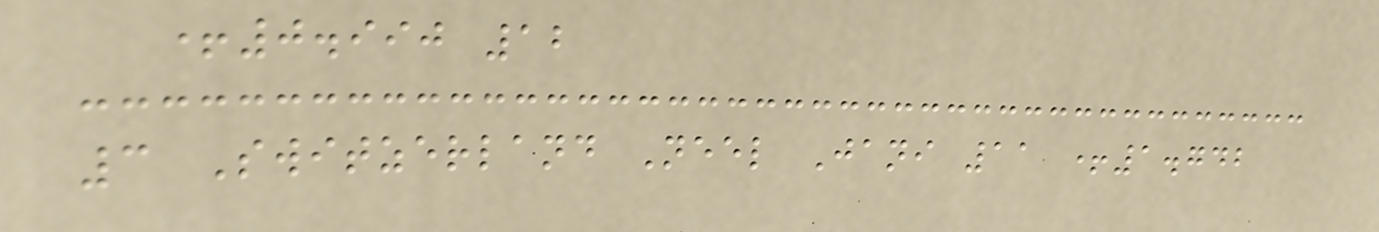+0.990 12
3 Switzerland Neel Jani 11 +1.742
